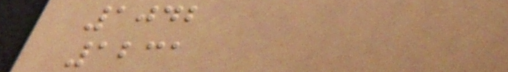1042
1231
